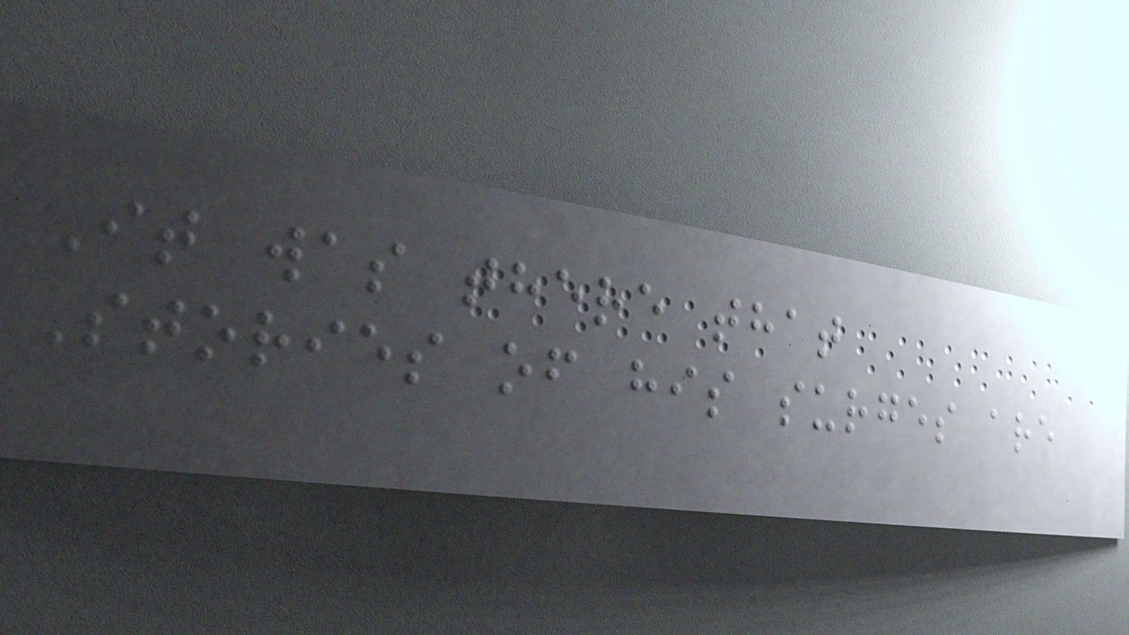It was there that
Stories of his surges are
